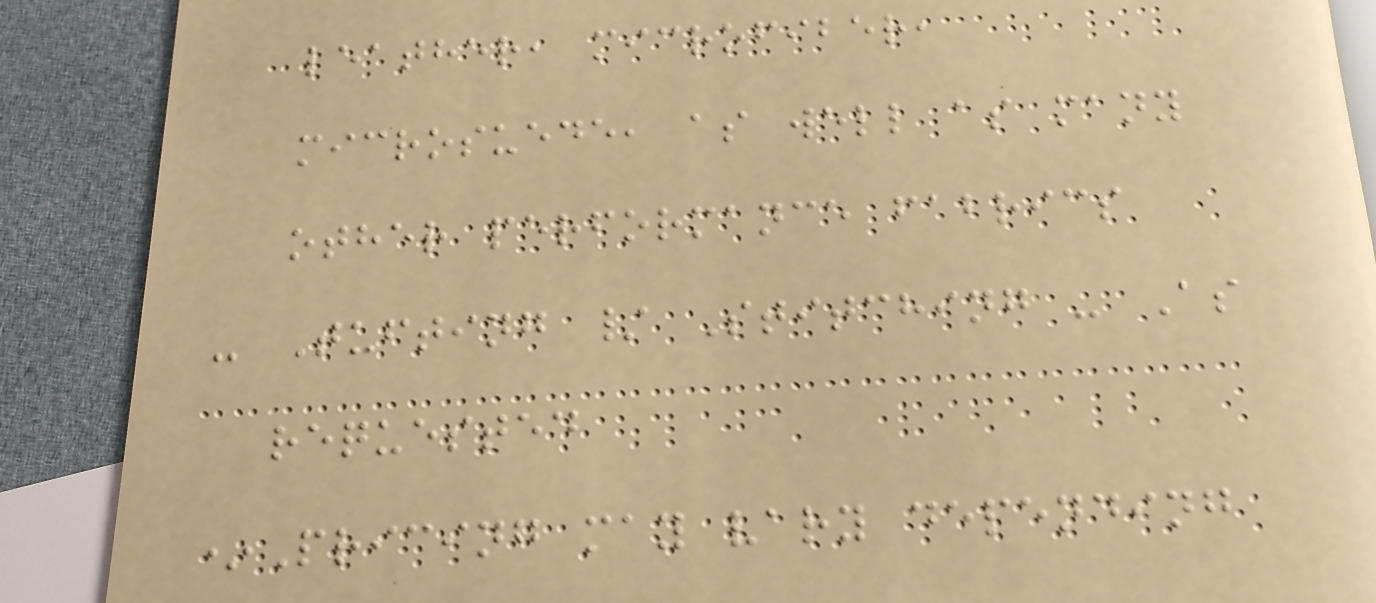leather, microfiber,
microsuede, as well as many
other performance fabrics
- Tufting / Stitching - As
requested
*Pricing may vary depending
